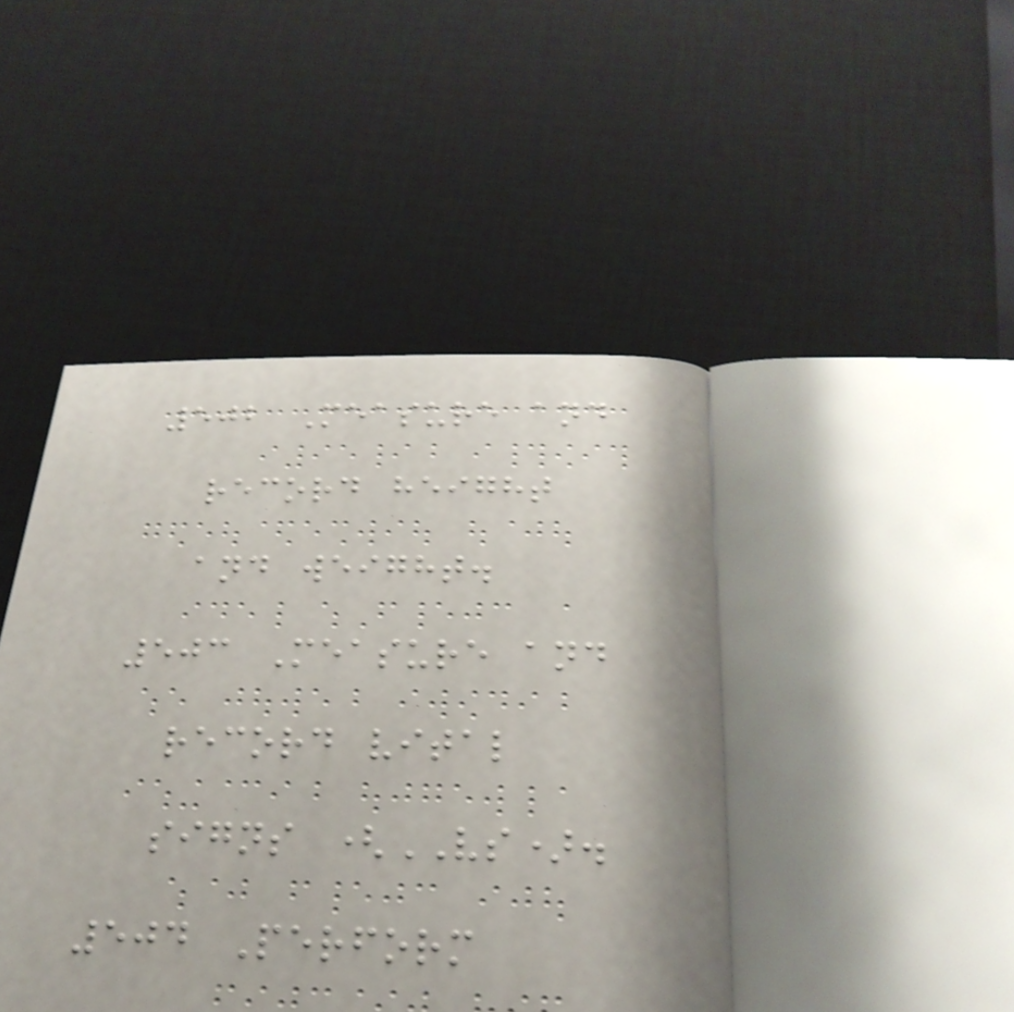502 Measure and
record height
and weight.
503 Measure and
record vital
signs (VS).
504 Perform
